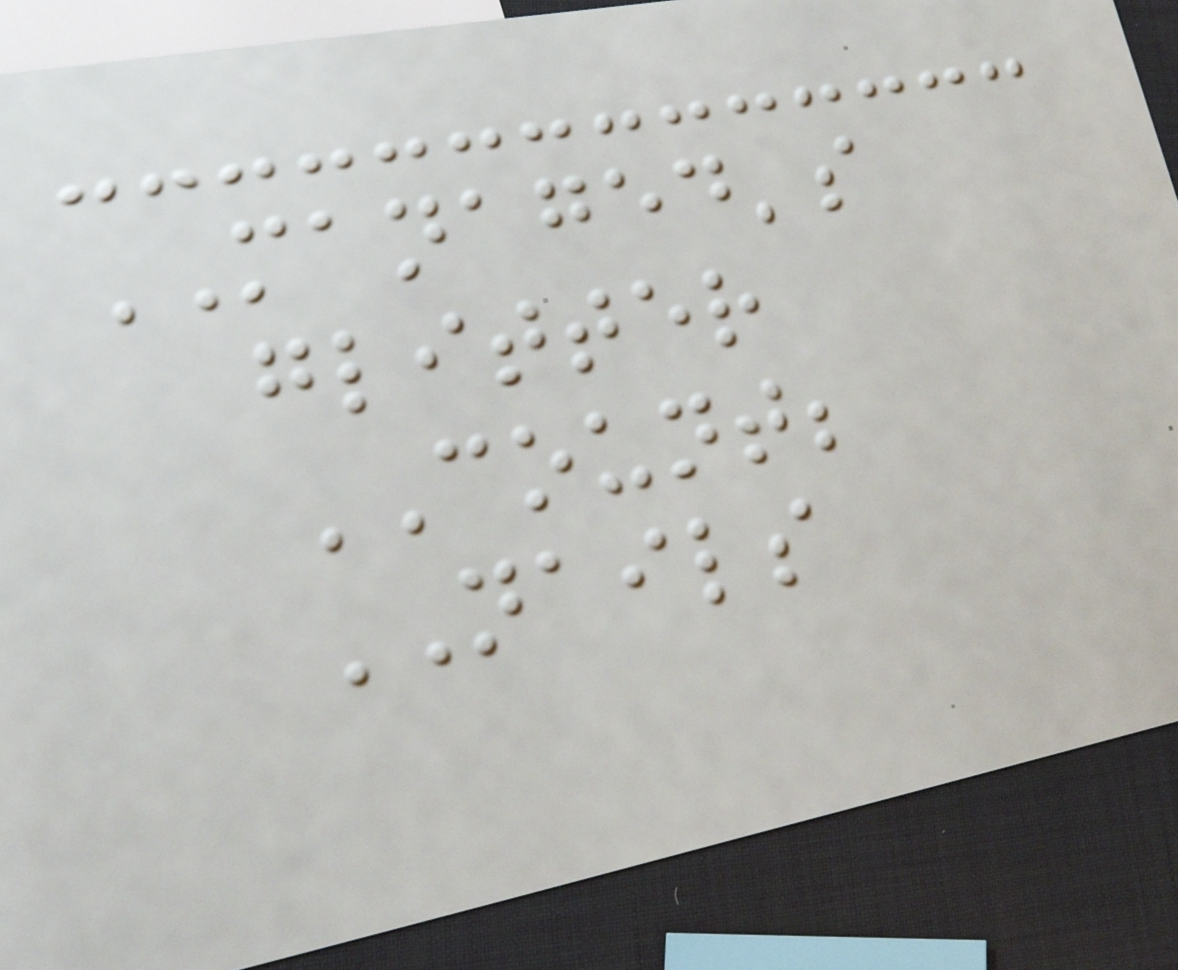MANAGED's
glitter
COUNT;
NAILS
